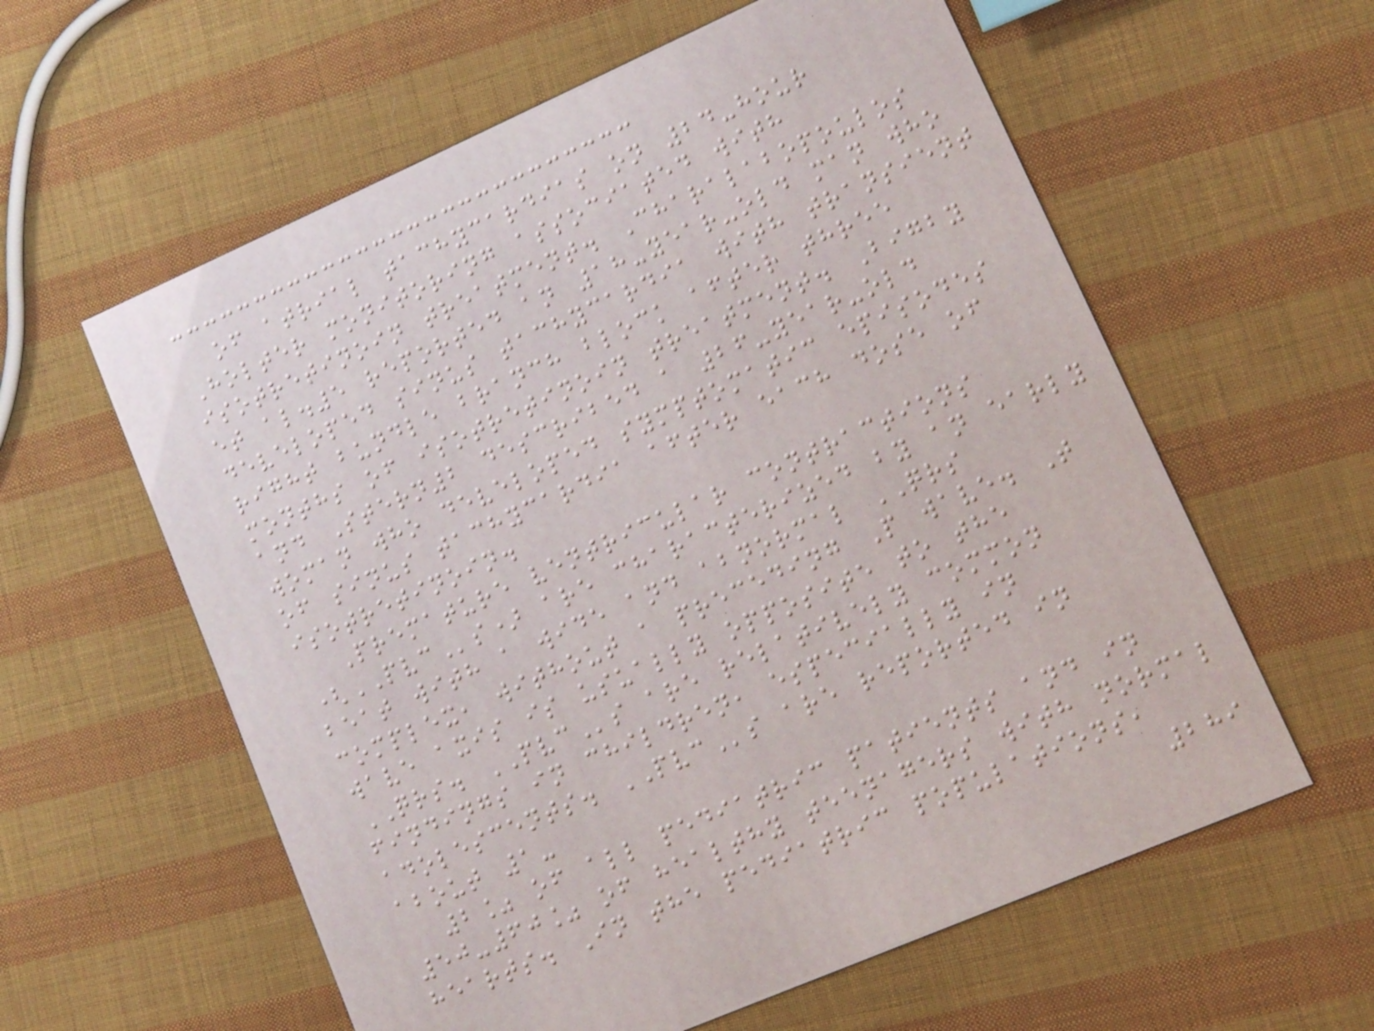of atrial tachycardias on 24-hour
Holter monitoring associated with
isotretinoin treatment. Charalabopoulos
et al.5 reported an 18-year-old man who
developed sinus tachycardia with transient
right bundle branch block after three
months of isotretinoin treatment. Bigby
and Stern2 described a 26-year-old
woman who developed symptomatic episodes
of sinus tachycardia after each dose of
isotretinoin.
Premature ventricular contractions
(PVCs) are characterized by an early
beat with a wide and abnormal QRS
complex, without a preceding P wave. T
wave axis is usually opposite to the
QRS. PVCs are relatively common
findings in children, especially in
adolescents. PVCs are reported in
about 1-
2% of all pediatric patients and in
50-60% of healthy teenagers with normal
hearts. In the pediatric populations,
289
